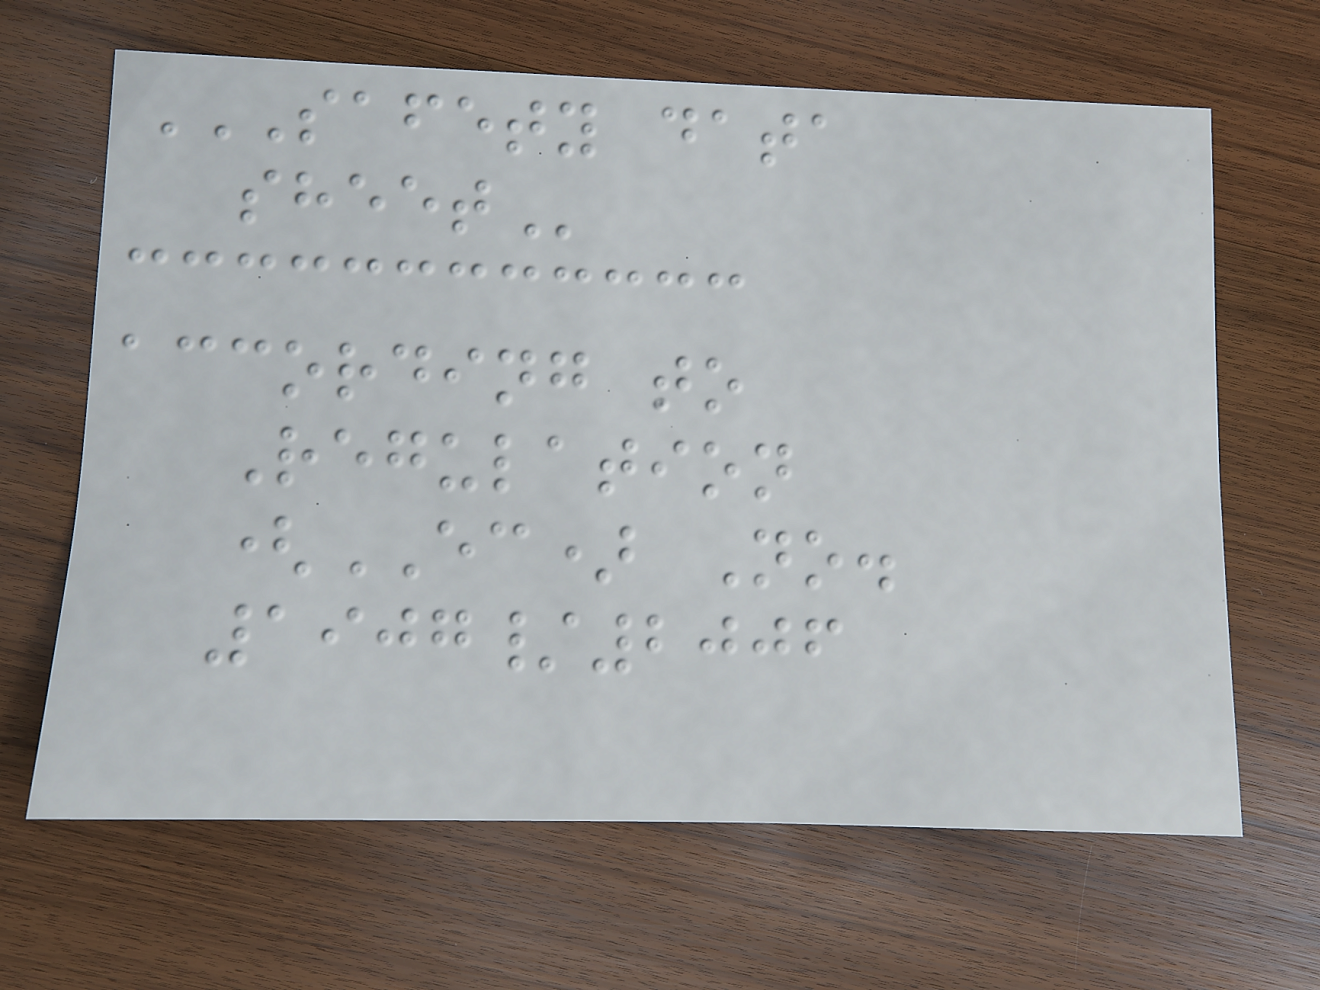SAFETY DATA
SHEET
according to
Regulation
(EC) No.
1907/2006
